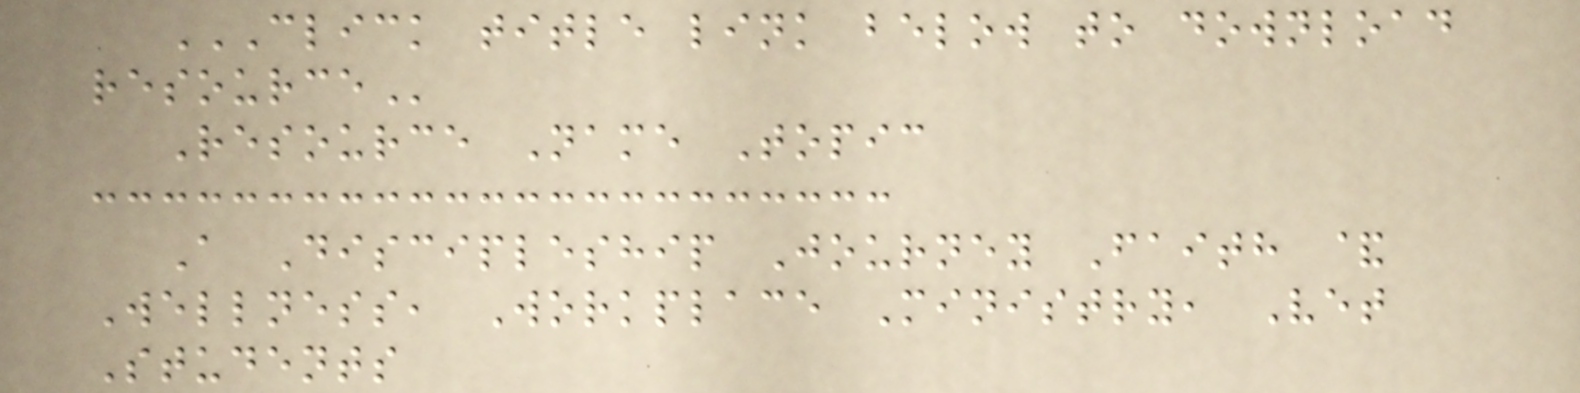CLICK TITLE LINK BELOW TO DOWNLOAD
RESOURCE
Resource Name Topic
A Discipleship Journey Faith &
Wellness, Workplace Ministry, Vet
Students
